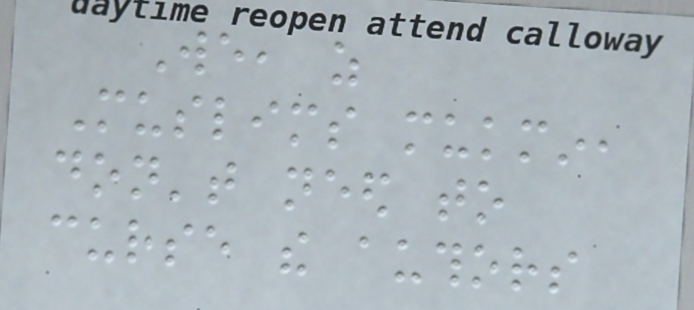We, as
Muslims mukmin,
don't need to
curse the authors
